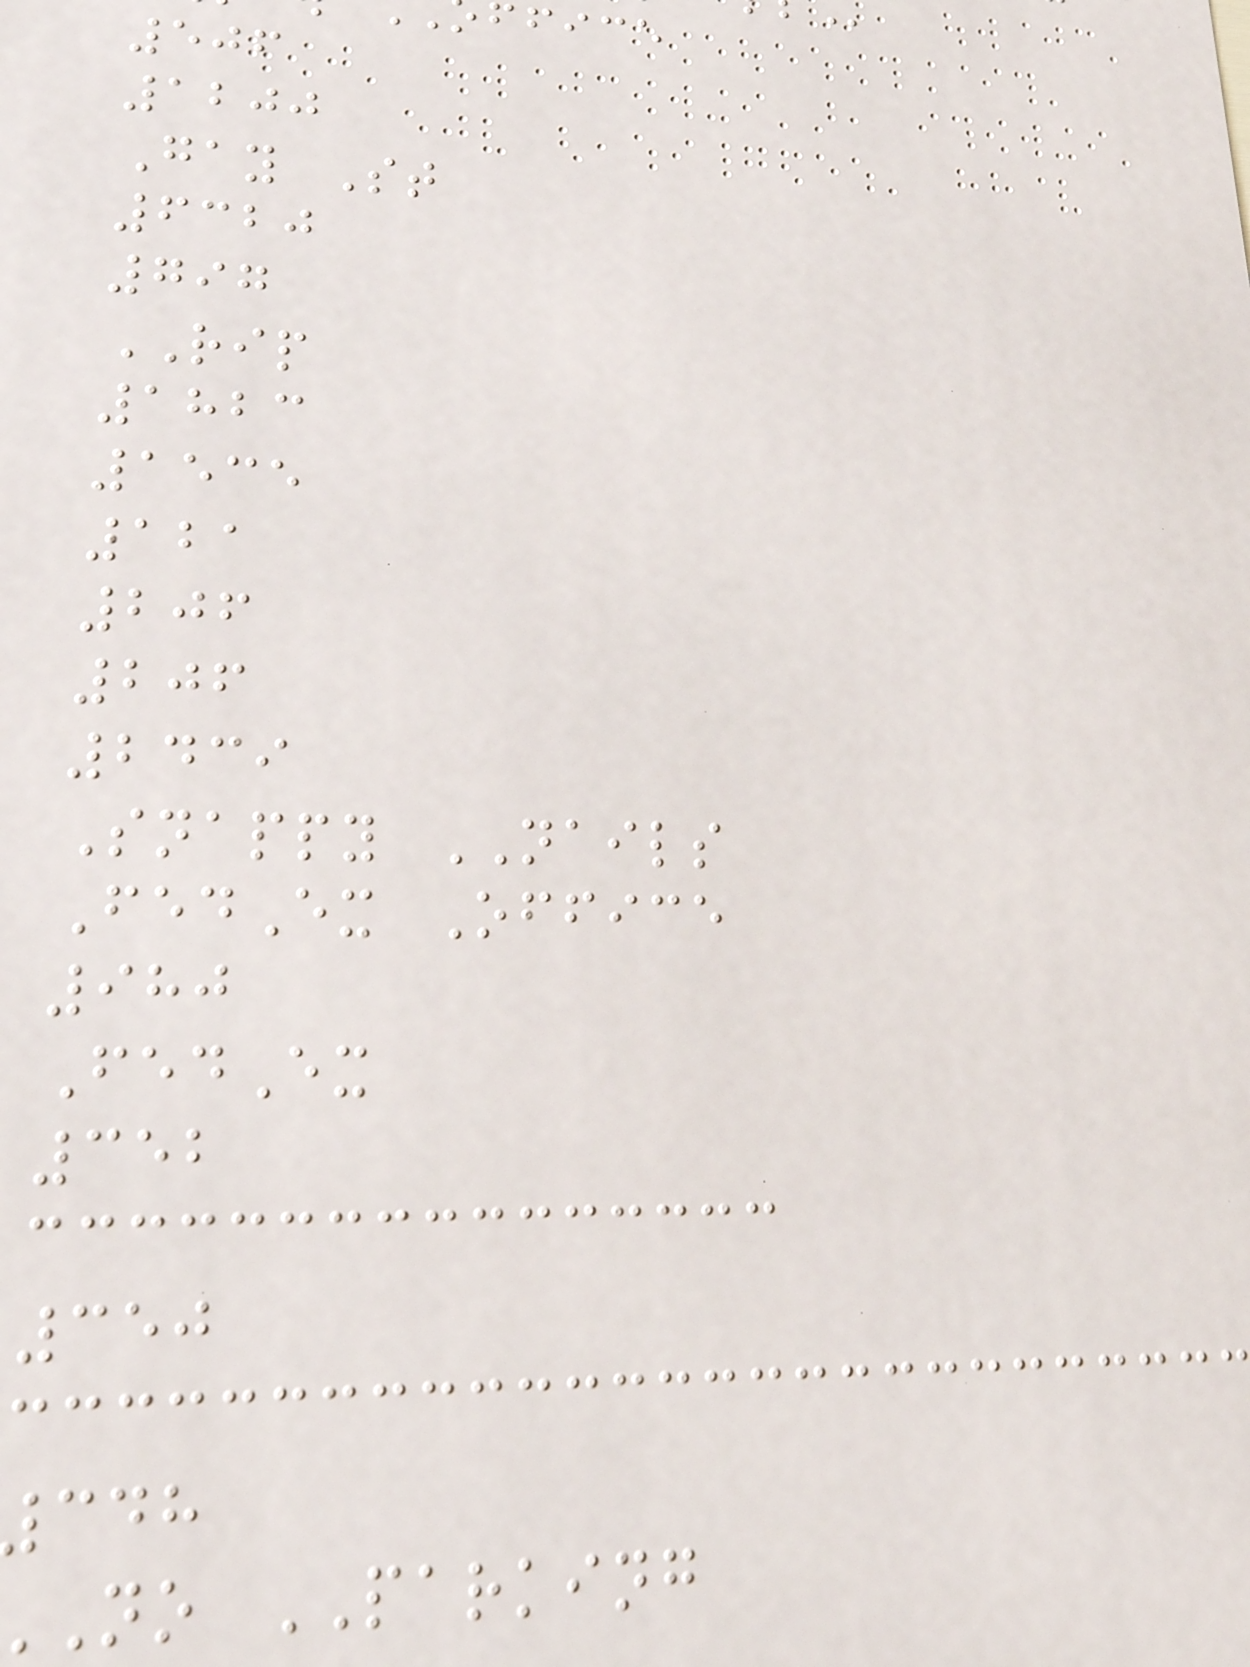fice
506
1200
Gay St
6320
797
RIP
1823
1535
121
206
206
2439
Snappy NAILS
FedEx Office
980
FedEx
352
350
no PARKING
